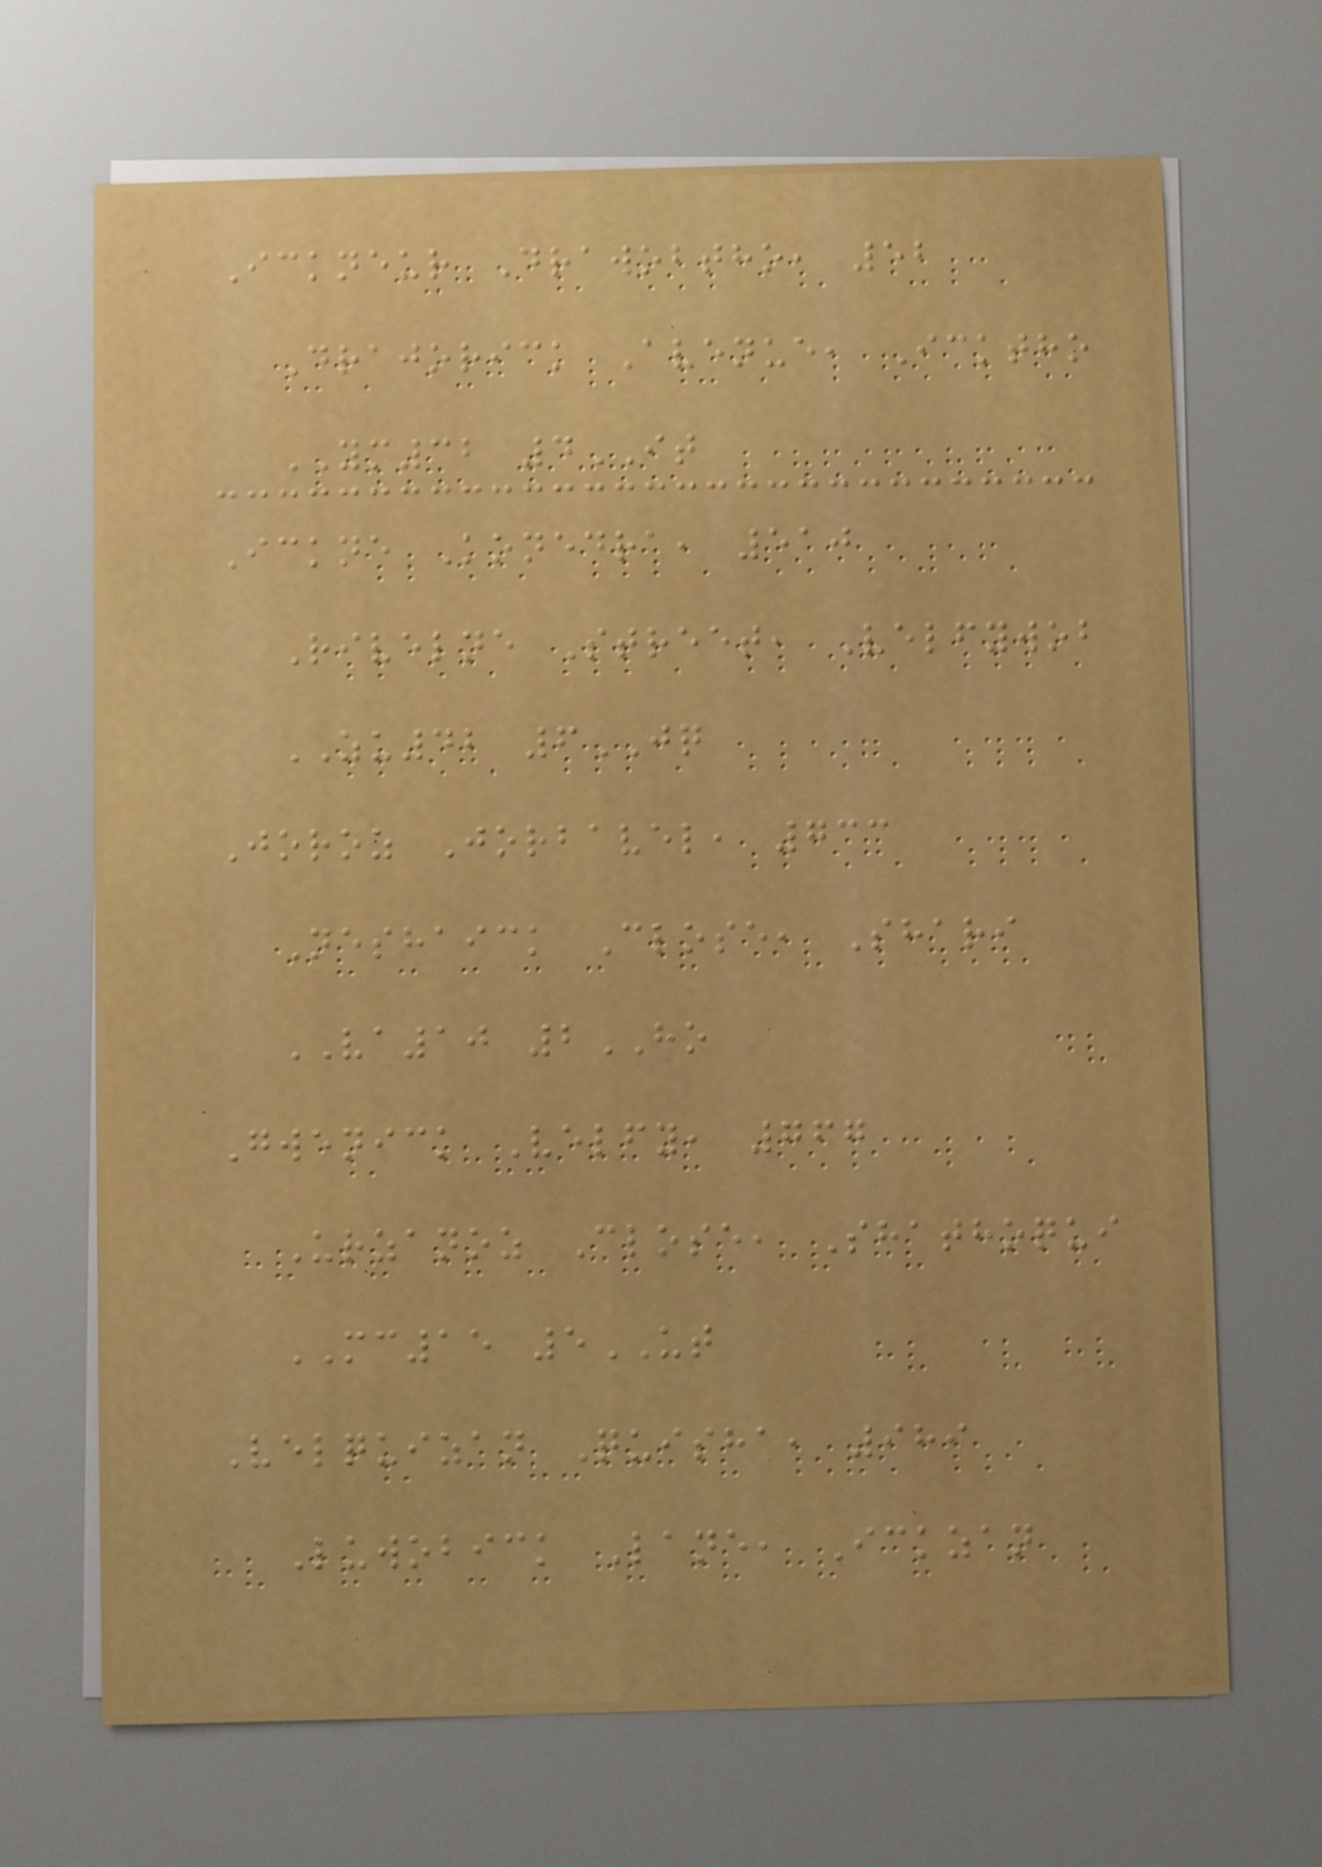Ickneur Drawobtho, 52
Drajorick Avenue, Icktho
YM32 4IT
Ickne Konedra, 510
Rivelne Street, Velfywob
ZU42 6JQ
Joroz Jorbavel, 733
Neshaick Close, Shari
VA10 2HO
Gwenick Velfy, 767
Urzanoz Close, Shathoqui
MC15 5UT
Velquizan Quisha, 989
Luwobick Lane, Ickzan
